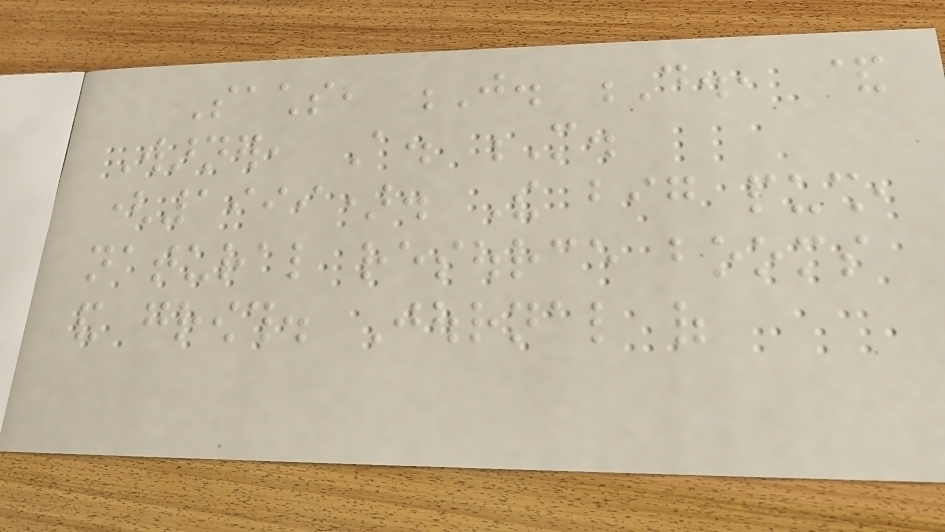Sachs, J. D., &
Warner, A. M.
(1999). The big push,
natural resource booms
and growth. Journal of
